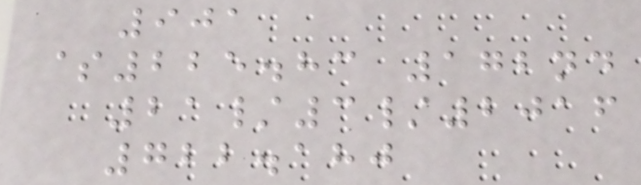901
$225.83 172nd
21/3/2016
722.180
